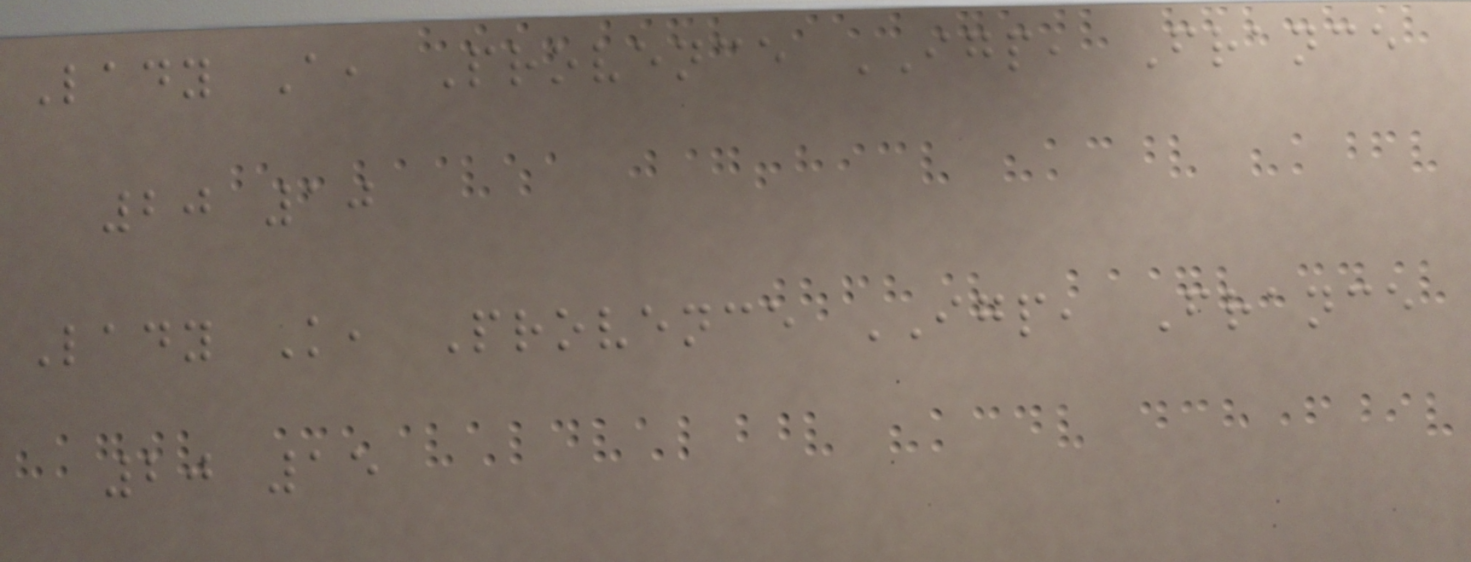Lady A, Provence IGP, France
20 10
Lady K, Provence IGP, France
20 15
